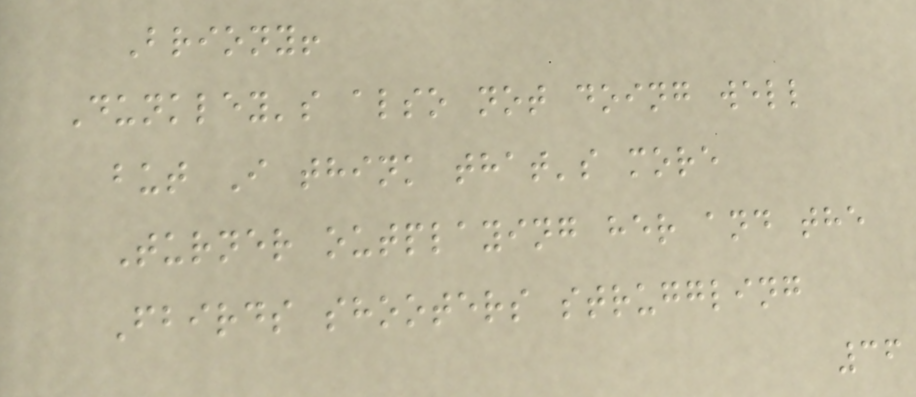Briony!
Dunkley's also not doing well
but I think that's more
Turner outplaying her and the
Fbirds shooters struggling
36
